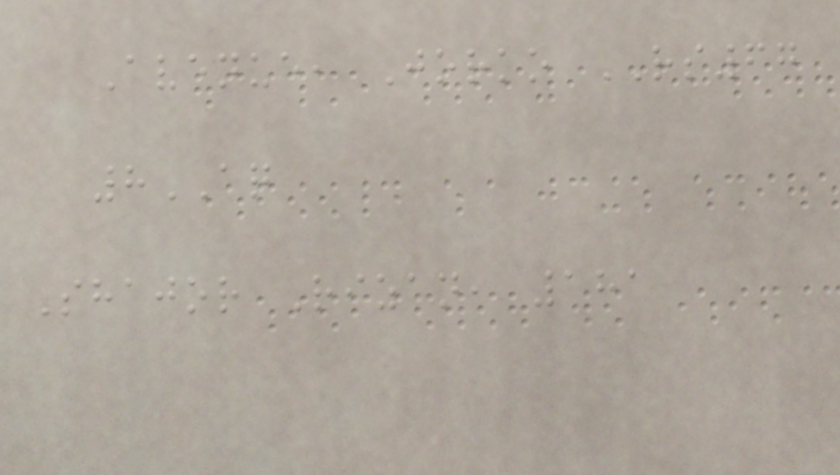Avenue, Jorko RS67
8AQ
Shajor Rizan, 181
